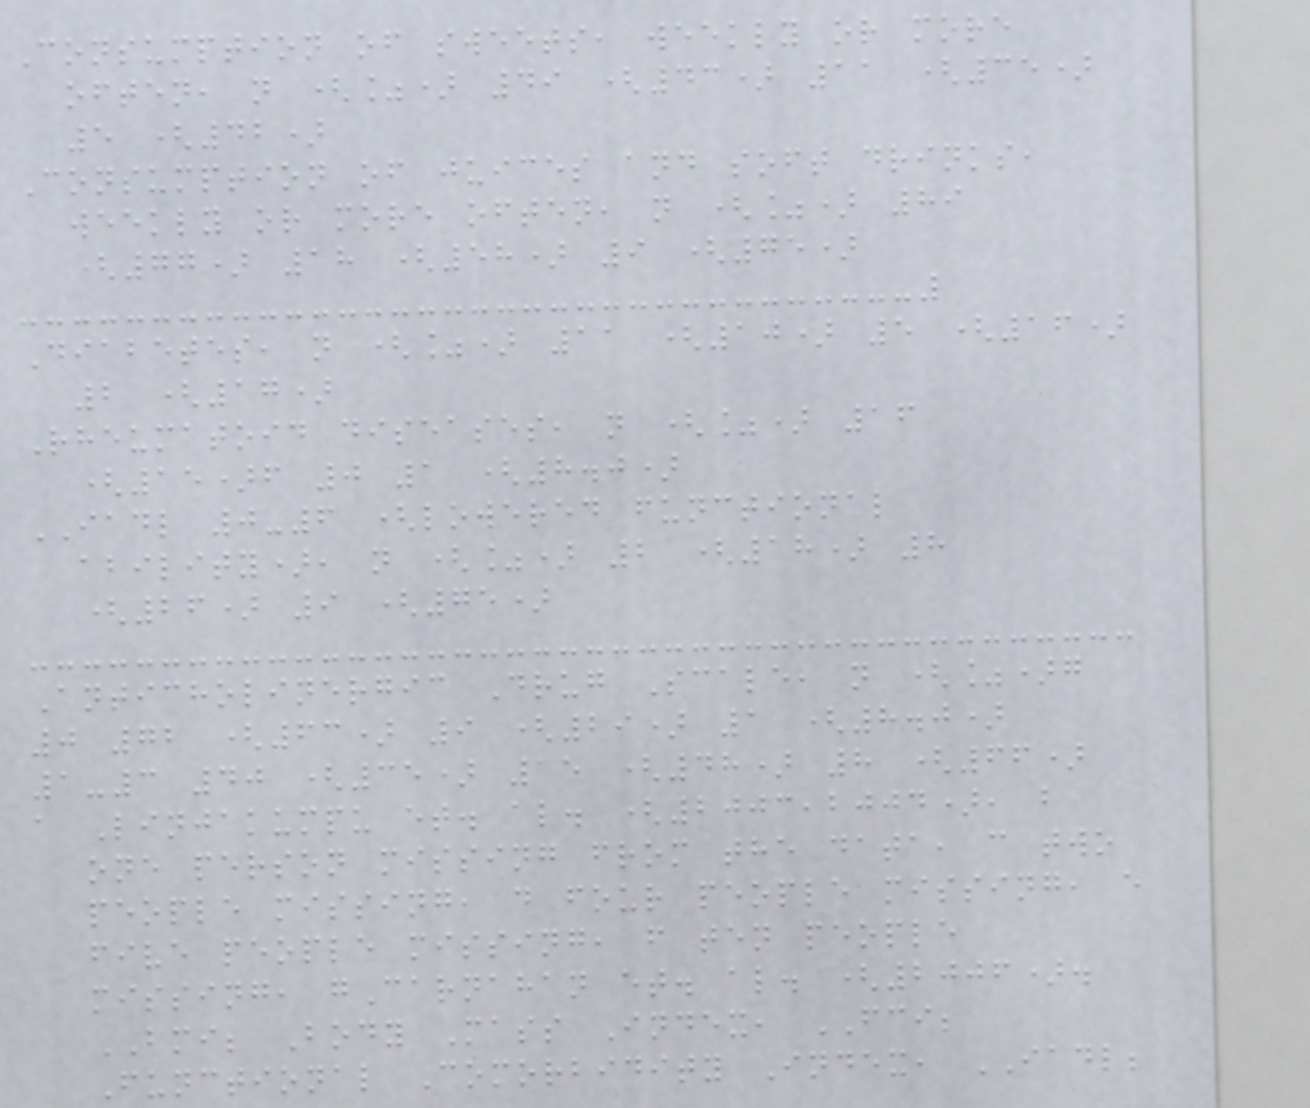Consumption of sweets, weekly or more
often, n (%) 49 (43) 11 (35)
5 (42)
Consumption of juices and soft drinks,
weekly or more often, n (%) 89
(77) 18 (58) 9 (75)
Diabetes, n (%) 11 (10) 5 (16)
2 (17)
Rheumatoid diseases, n (%) 16
(15)f 0 1 (8.0)
IADL 0-6 (lowered functional
ability), n (%) 2 (18) 8
(26) 9 (75)
Anticholinergic Drug Scale, n (%)g
0 72 (63) 9 (29) 1 (8.0)
1-3 40 (35) 15 (48) 8 (66)
a Linjakumpu et. al. (2003,2004), b
one person missing from the data, c two
people missing, d four people missing, e
five people missing, f ten people
missing, gCarnahan et. al. (2006).
BMI; Body Mass Index, FCI;
Functional Comorbidity Index, IADL;
